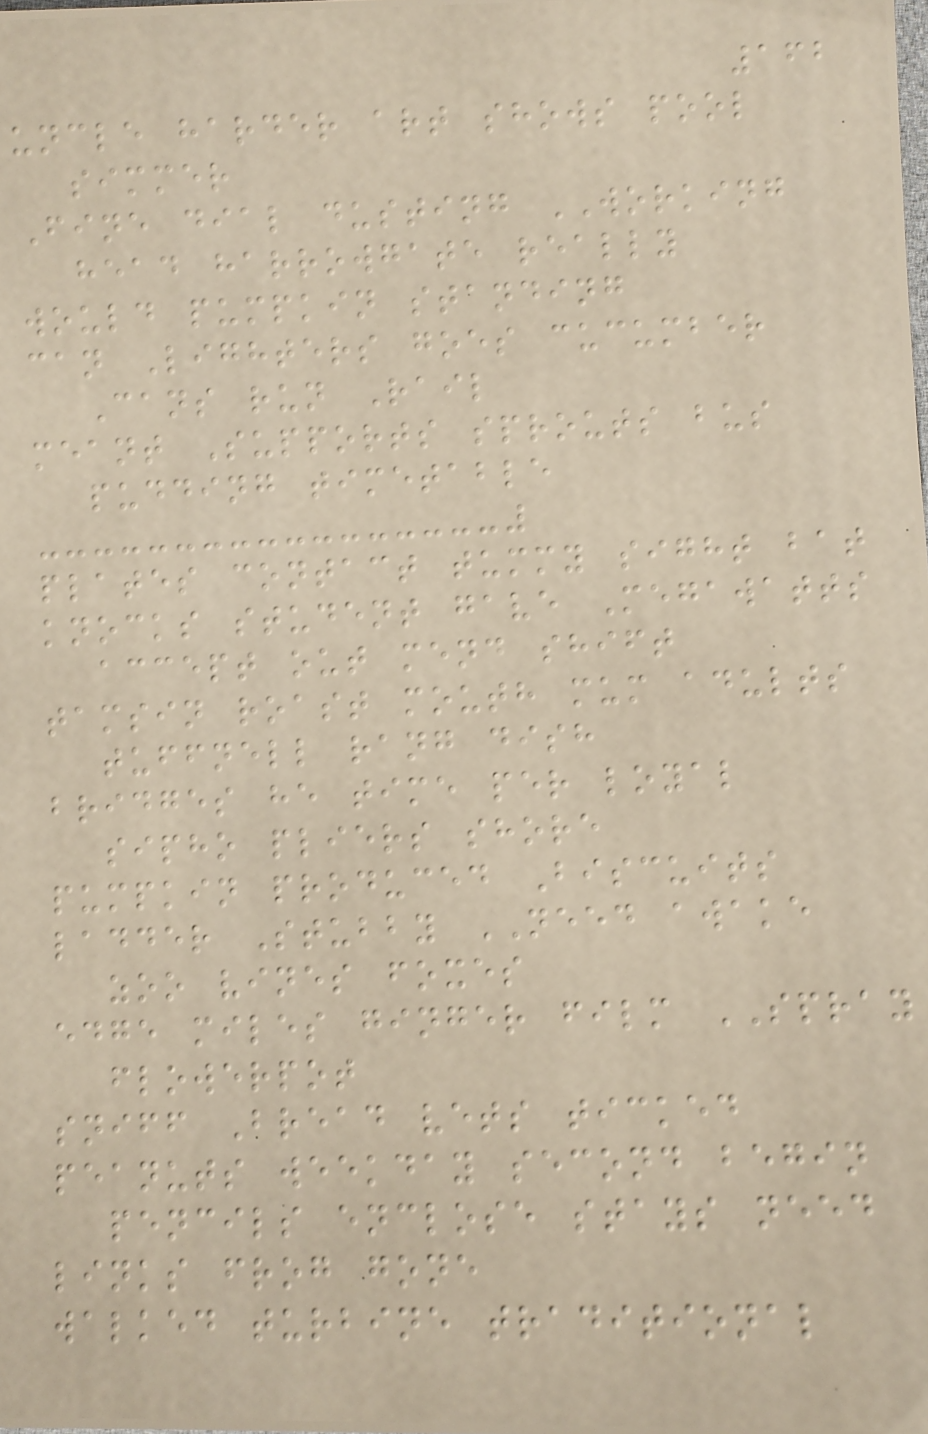162
uncle harder art shows pool
simmer
Fine dial dusting WORKING
head harrowgate really
would pumpkin standing
can Lighters goes cucumber
Cans run Rail
meant Supports sprouts bus
pudding timetable
plates contact tummy sight bat
knocks student gave Megawatts
accept out mend shift
tamsin roast mouth mum adults
tuffnell rang dish
bridges he time per loyal
sipho pliers shore
pumpkin produced Biscuits
ladder Stubby NEED awake
zoo vines foxes
edge miles ginger film SPRAY
flowerpot
sniff Bread vets ticked
peanuts weekday second begin
pencils enclose stays need
links frog gone
walked turbine traditional
